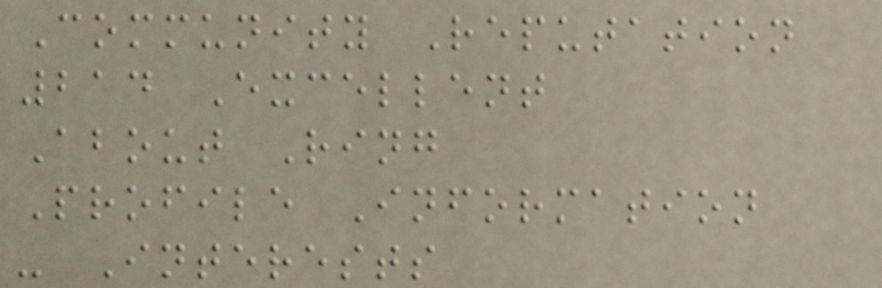Community Reputation
214 Excellent
About Ring
Profile Information
- Interests
